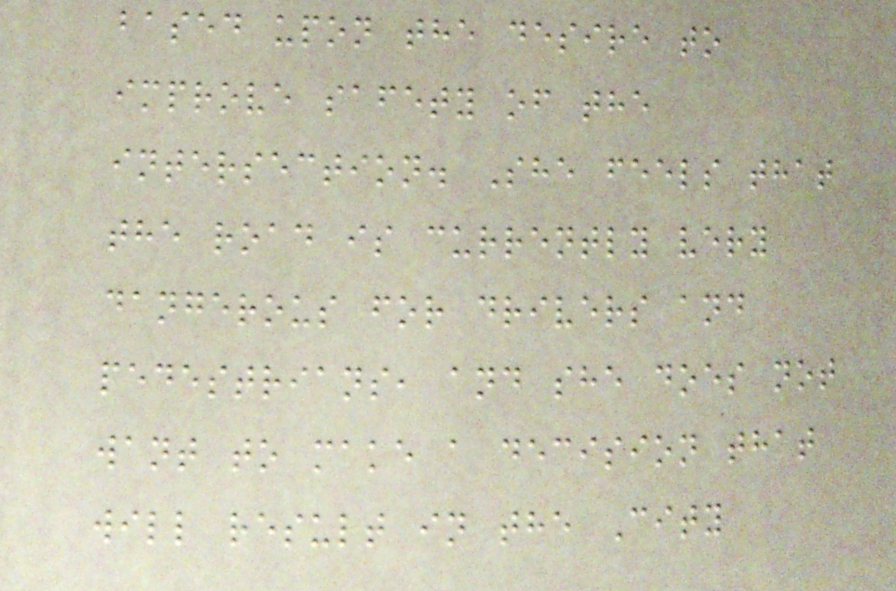based upon the desire to
improve safety of the
intersection. She feels that
the road is currently very
dangerous for drivers and
pedestrians, and she does not
want to make a decision that
will result in the City
